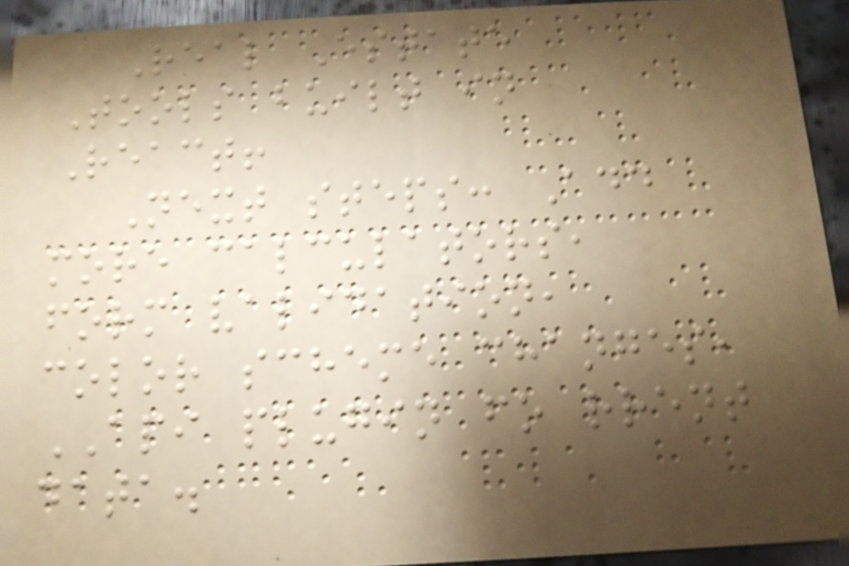Real Estate
Tools built in
React!
Next steps: Add
more calculators,
form validation,
color scheme changes,
API plugin fo rrent
data.
